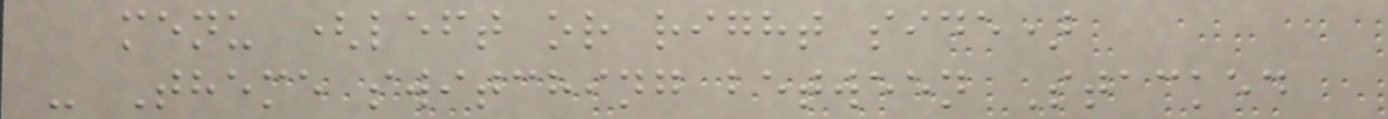menu (left or right side)
- Theme switching between Stacked
